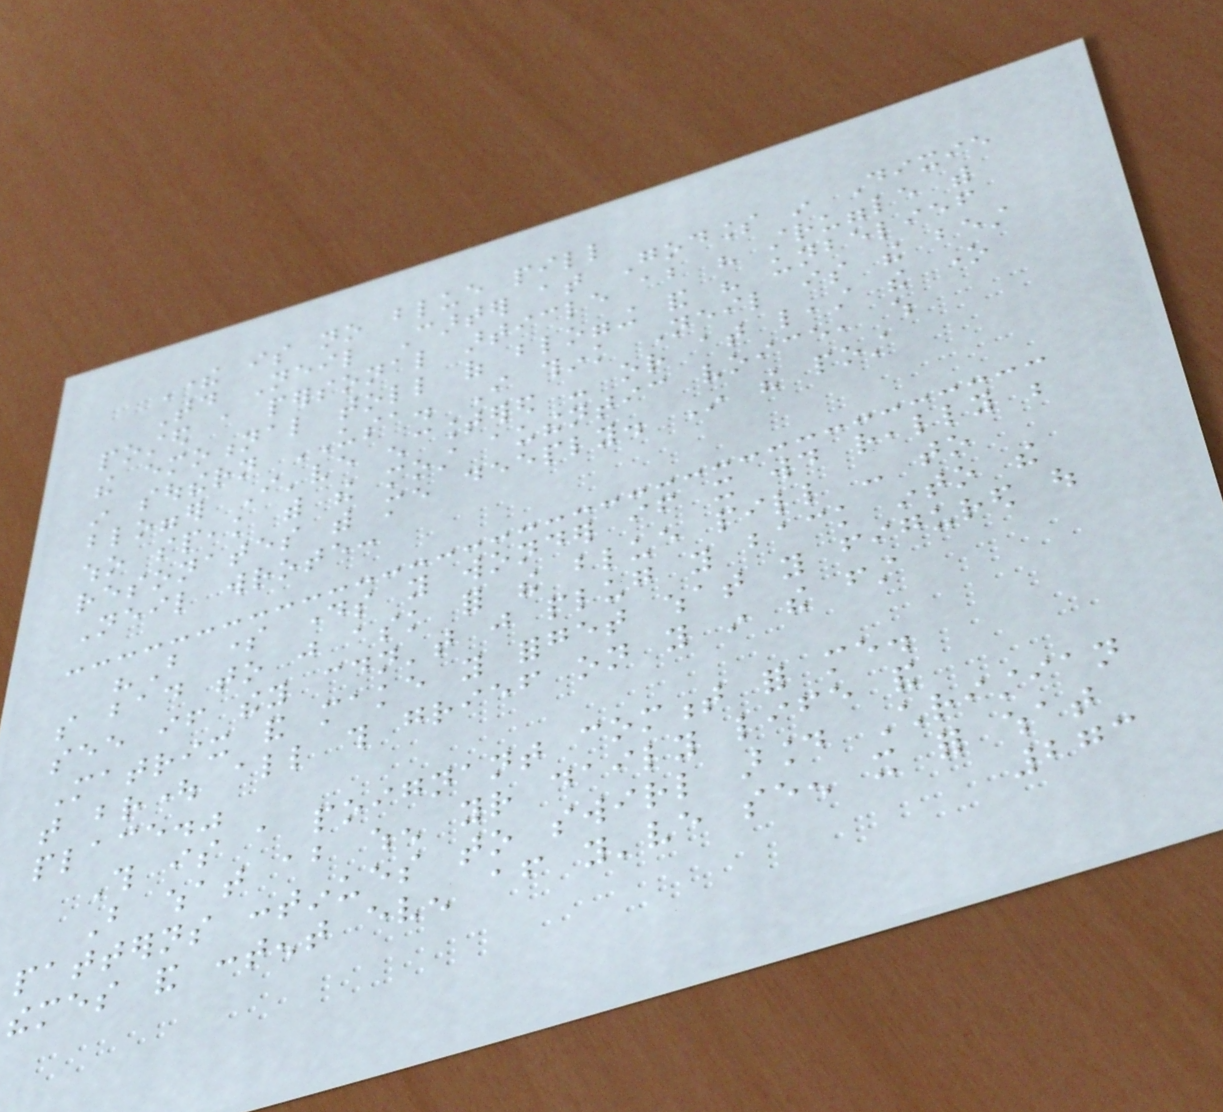There is no blue pill
Today Neil Carter at Godless in Dixie
posted a personal article about his struggle with
the emotional toll of blogging and his unbelief
in southern USA. I think Neil is the best
blogger I've encountered - or at least the one
who speak with the most authentic voice, which
resonates with me deeply. In the post
Neil wrote:
"But some days you wonder if it would really be
so bad to just ask for the blue pill - to
see if they couldn't just plug you back into the
Matrix and make you forget what you figured out
that brought all this grief on you in the first
place."
This is a poignant comment for me.
But what about when your daily life and
patterns continues to swirl around Christian
themes and content even after you've seen it for what
273
